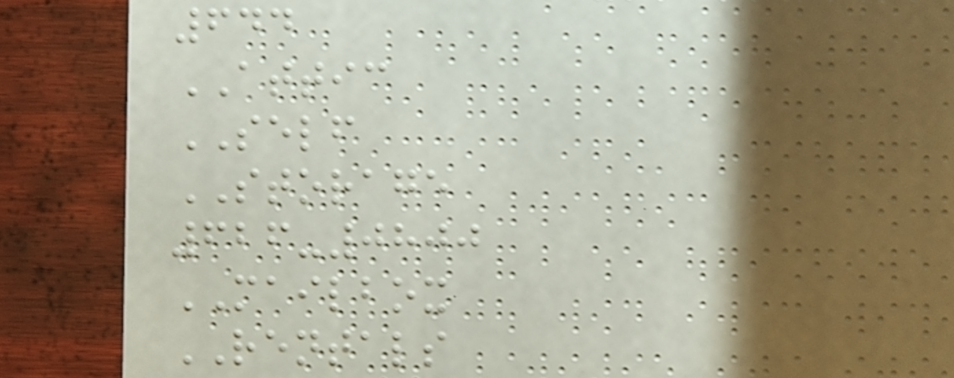644
ATTIC
SELF
STORAGE
626-0800
MAILBOX
RENTALS
